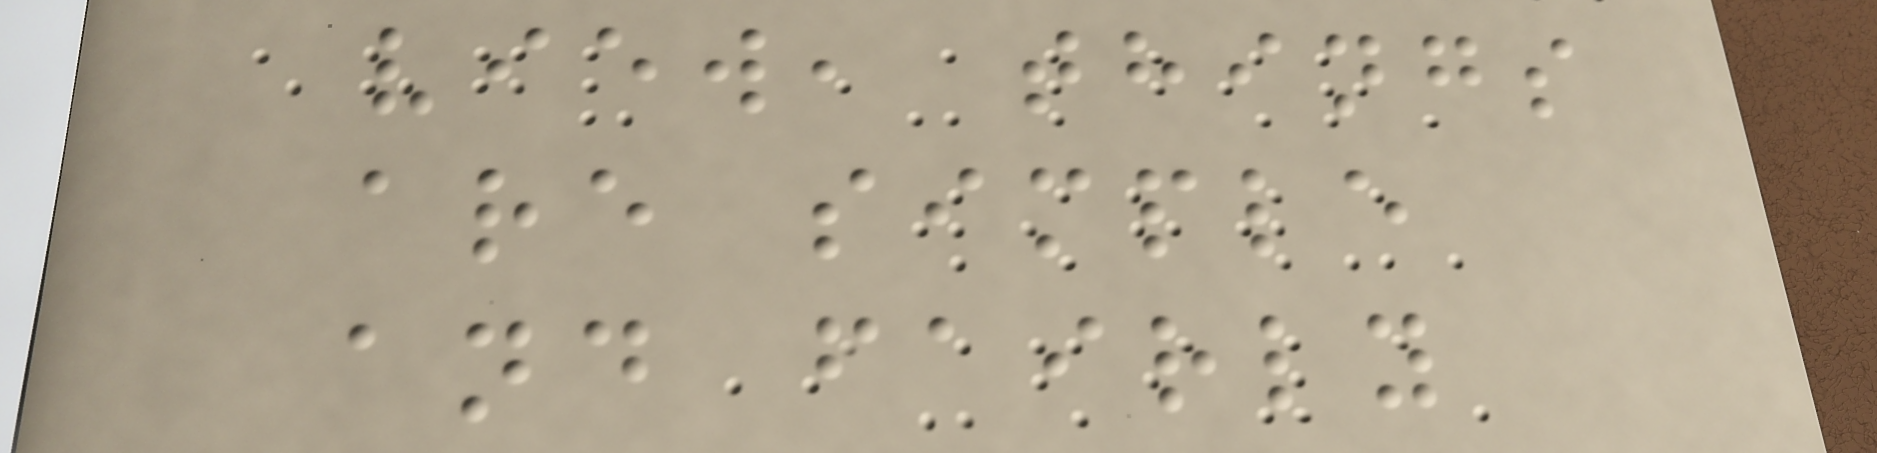view, things
are simple
and fairly
